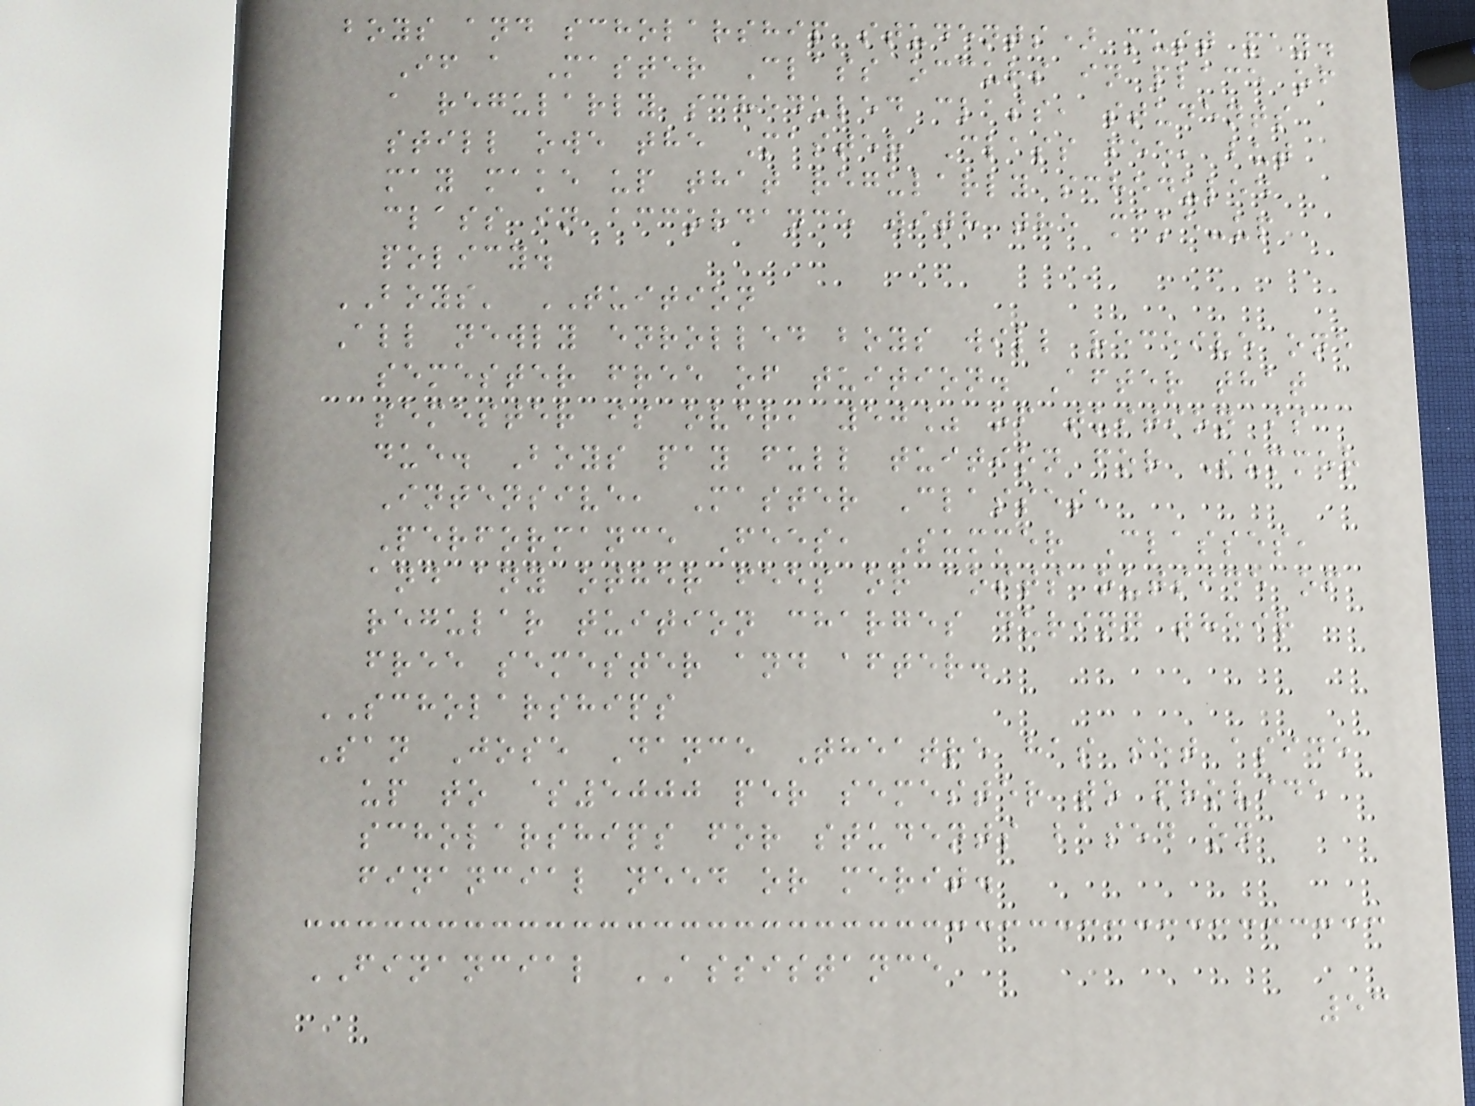boys and scholarship students) must pay.
If a Master Class occurs in place of
a regularly scheduled class, students
still owe the Master Class fee, but
may make up that regularly scheduled
class in accordance with the make-up
policy.
BOYS' TUITION
All newly enrolled boys will receive one
semester free of tuition. After that
semester is over, 50% of tuition is
due. Boys pay full tuition for Summer
Intensive, Master Classes,
Performance Fees, Summer Classes,
and any other fees or costs outside of
regular tuition charges during their
free semester and after.
SCHOLARSHIPS
San Jose Dance Theatre has set aside
up to $5000 per semester to provide
scholarships for students based on
financial need or merit.
FINANCIAL ASSISTANCE
53
